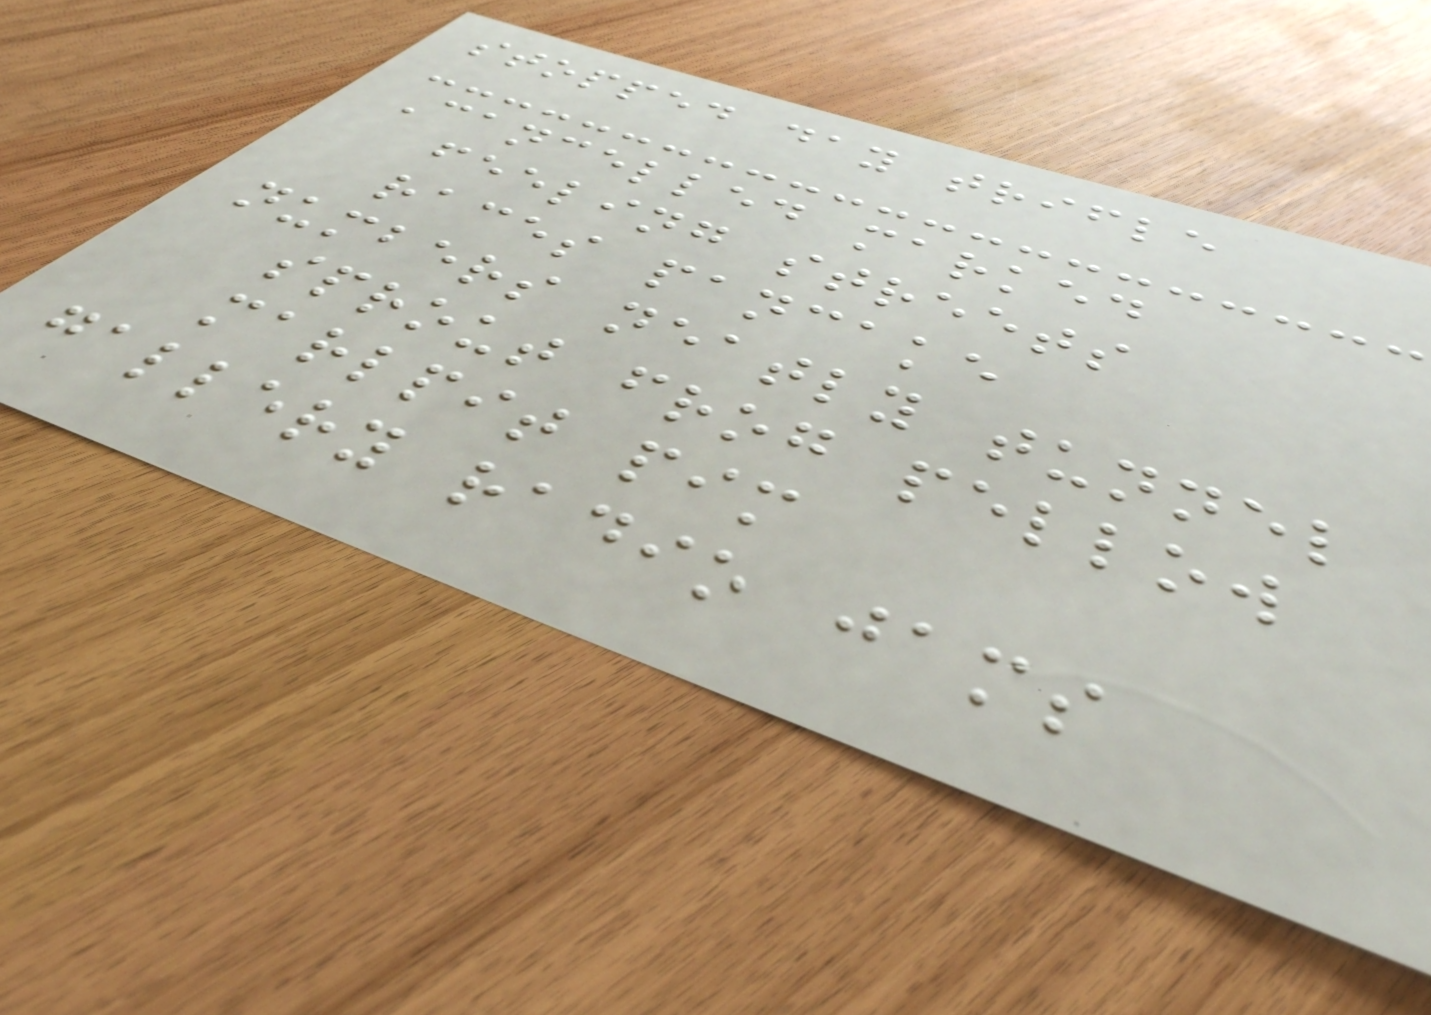stopped day trifle
Cancelled marked
feeling streets
races pancake
numbers neatly tunnel
sprout frog pellow
marlpit pim
gallery radio jams
